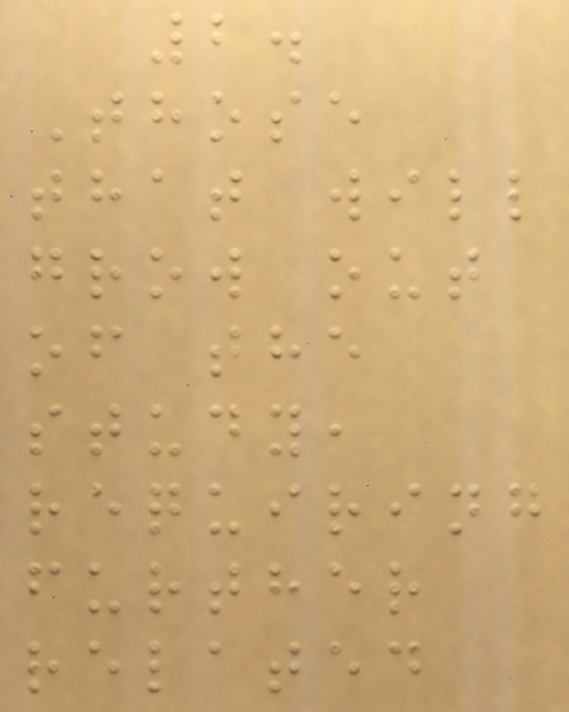2.
Those
that will
grow out
of the
study,
requiring
further
related
